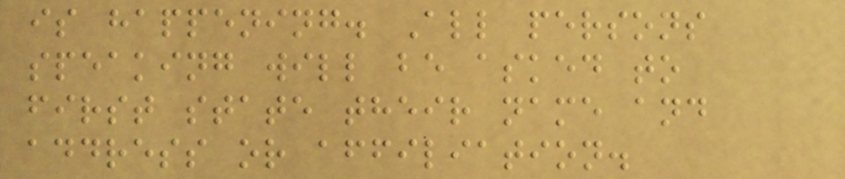is happening. All persons
speaking will be asked to
first state their name and
address or affiliation.
